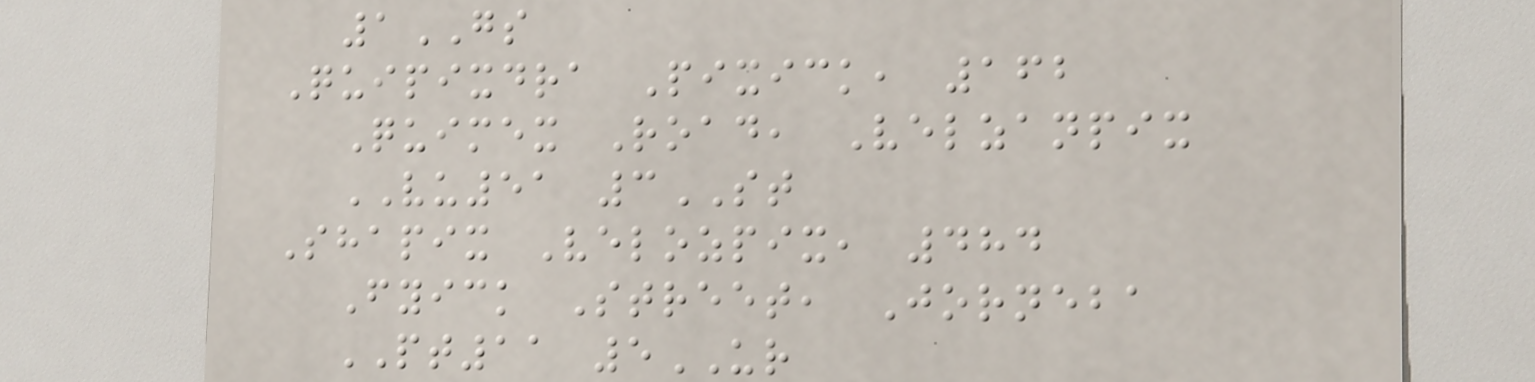1GS
Quipixdra Pixick, 162
Quimex Road, Velzanpix
VU51 3ST
Shapix Velozpix, 484
Fyick Street, Jorneba
PT11 5UR
